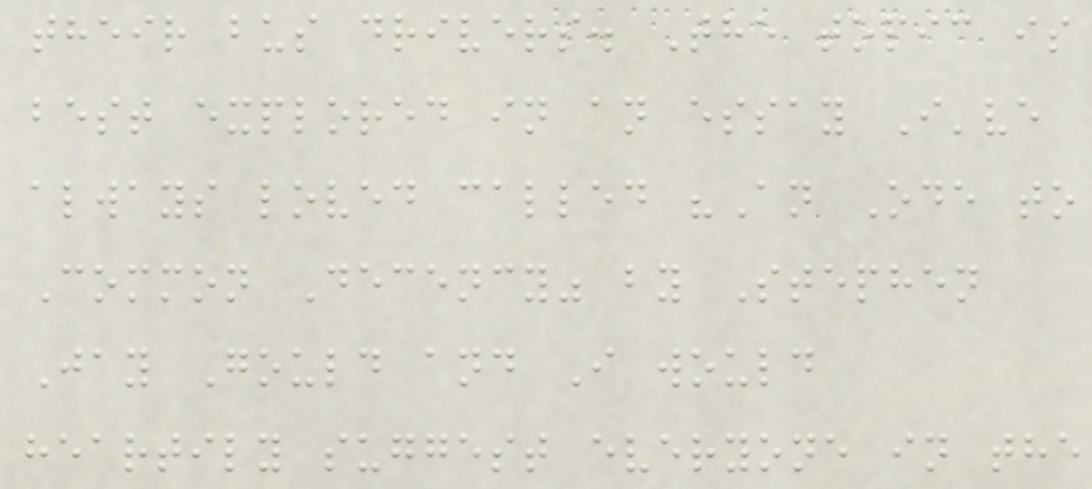their bus drivers. The topic is
best explored in an essay I've
always loved called "An Ode to
Common Decency" by Stephen
Jay Gould and I would
heartily suggest everyone in the
